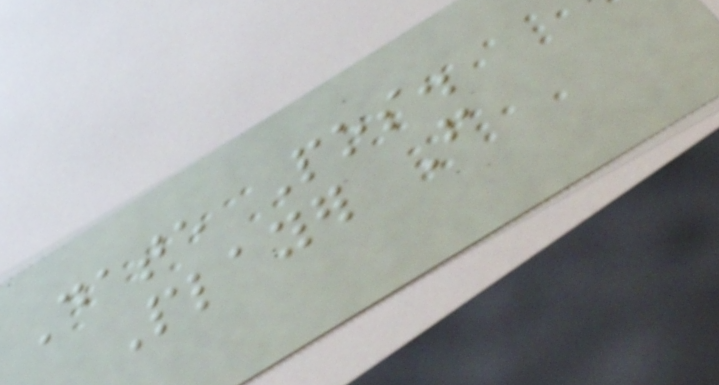Date Pos.
Player From
